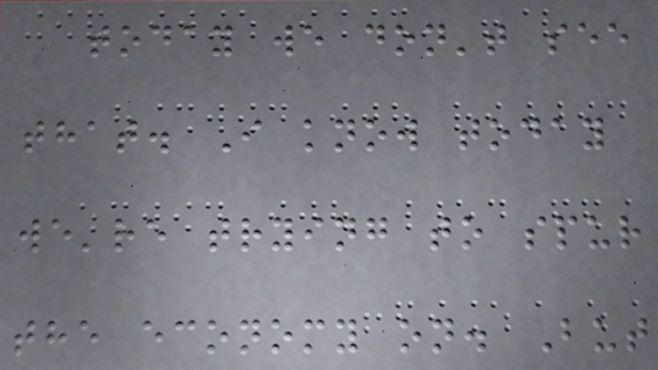today we don't see
that. I know today
we're trying to spur
the economy on. But
